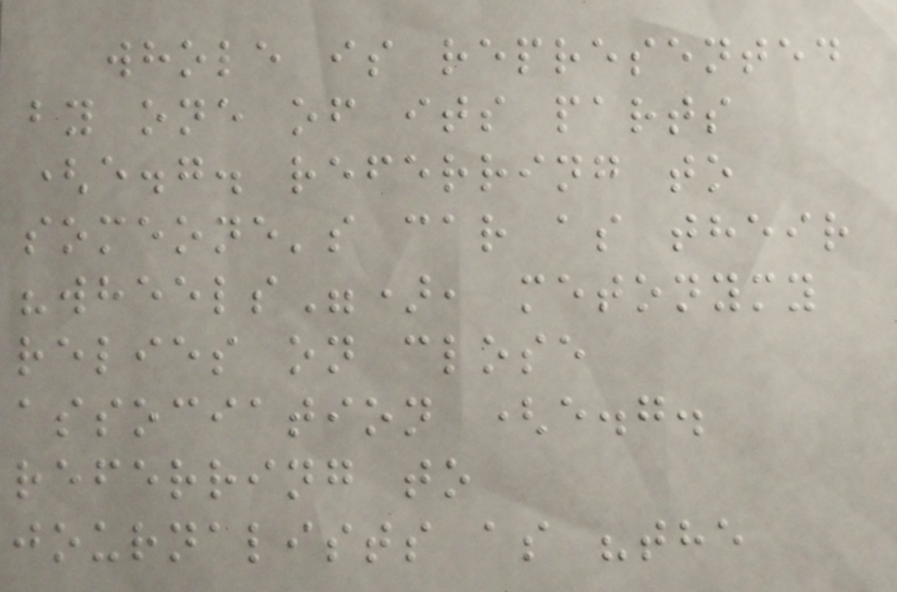whole is represented
by one of its parts
(e.g. referring to
someone's car as their
"wheels"), metonymy
relies on close
association (e.g.
referring to
journalists as "the
